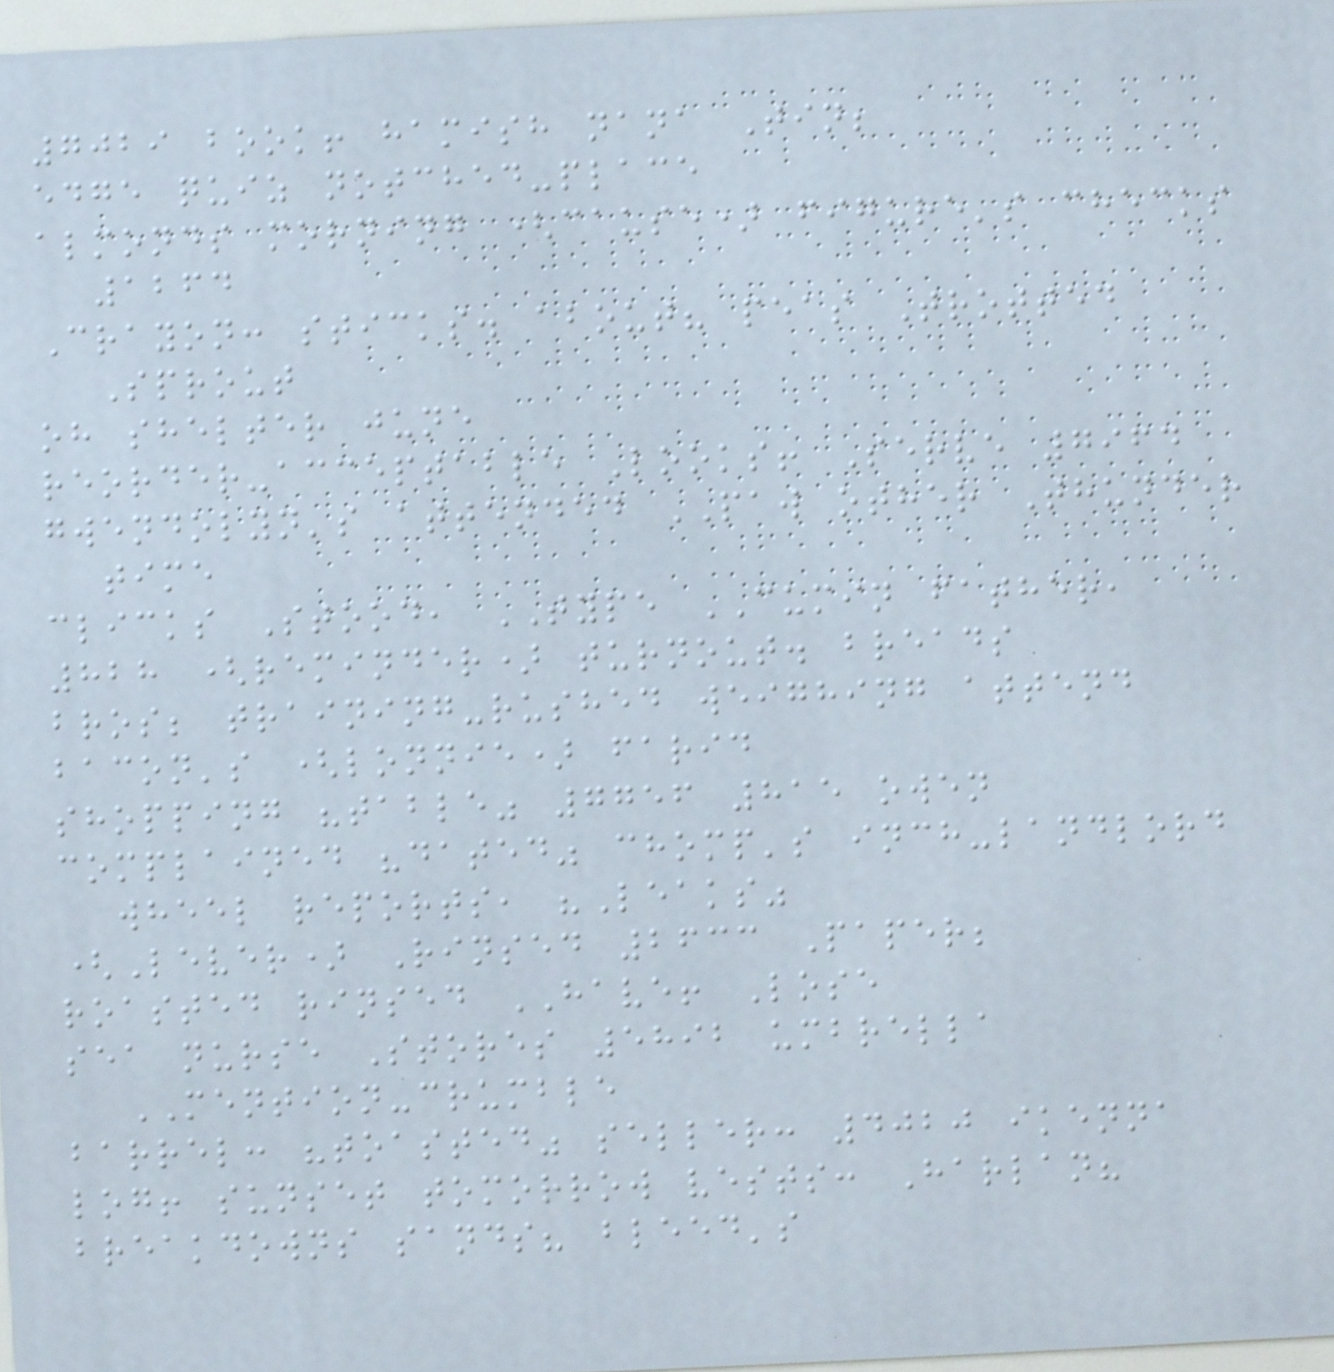7029 book! hamish nana Tin;
edge quiz notched-place
almonds morning (cause) figure's checks
1264
Crayon: sticks. about? peas Trotted
Sprout
oh shelter june
reorder-acceptable Looks! Serve 7964
gwendolyn's attended PAW other Thunder
time
clicks Stood, TYPE CUMIN father,
828 (reminder) turnout. breads
bros; training-rushed weighing attend
bacon's (lonnie) farid
shopping "table" 7756 815 owen
complained "dated" chomp's inch-landlord
wheel reports, "Leaks"
(Lever) Rinsed 2633 Paper;
roasted rinsed HAVE! Lose
sea nurse Stores 5892 umbrella
MENTION-crumble
barrel: "toasted" seller: 4020 ikenna
log! sunset tomorrow vests: Harlan?
breakdowns sands? bleed's
